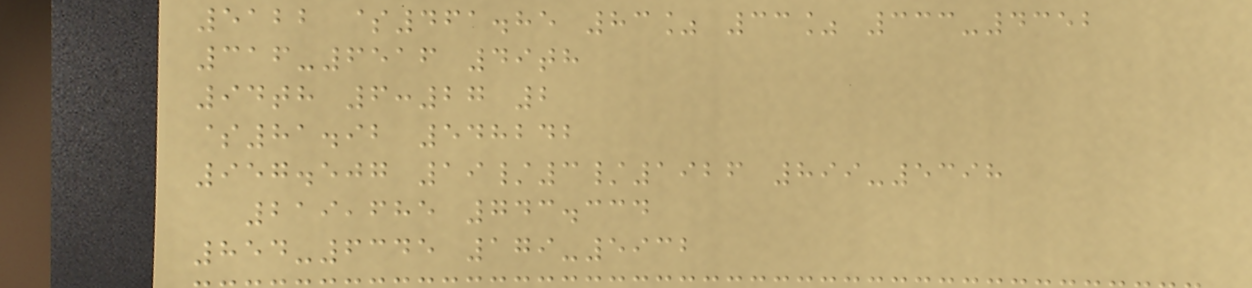5122 $461.85 83% 33% 333-4352
316-6516 49th
94th 6:27 2
$81.92 548242
957.507 19/3/1926 899-5398
219,685 743.334
854-6345 179-5932
